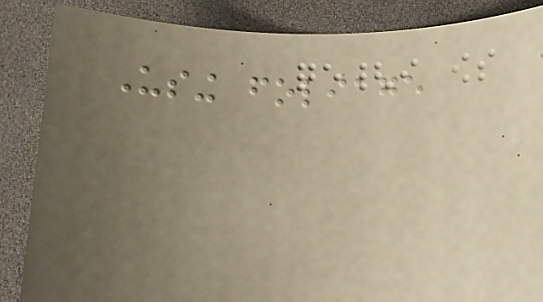Using foliage
